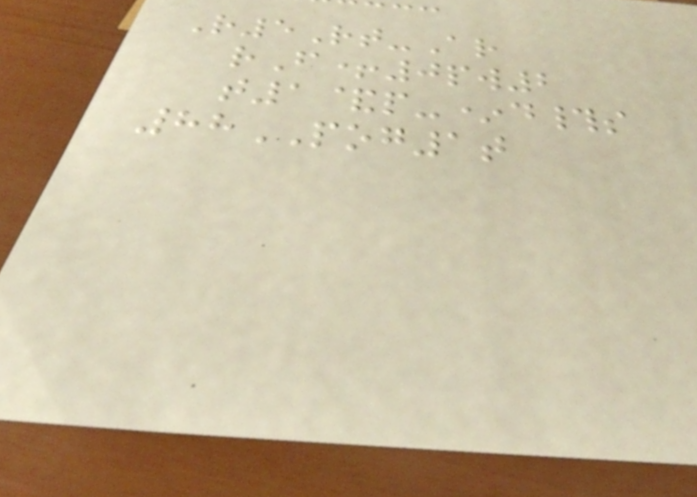R5Rt-Ar
rF+0pw2
t1&p-*d#s
88POG1t
